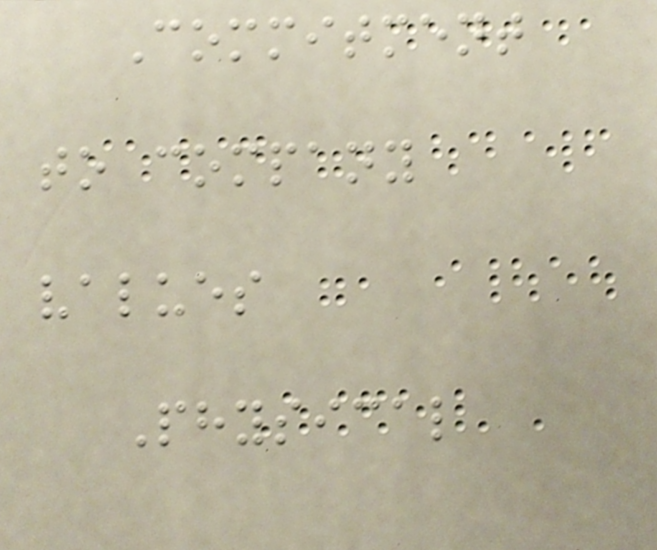Commitment
to company
values
Physical
